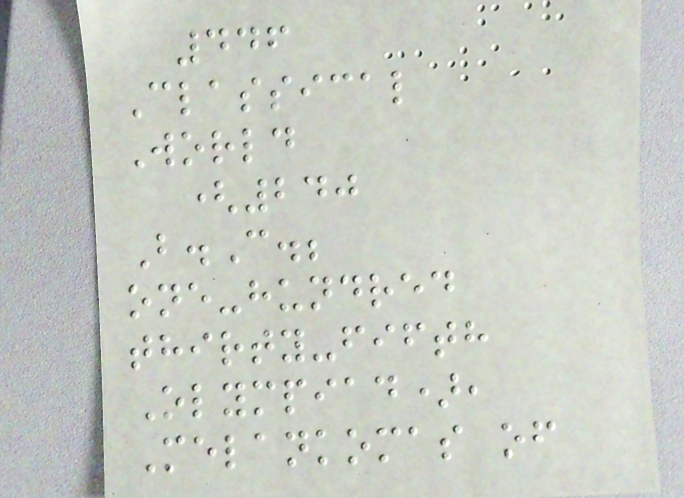446
Classical
World
(240
B.C.;
one-hundred
thirty-fifth
Olympiad),
Melankomas of
